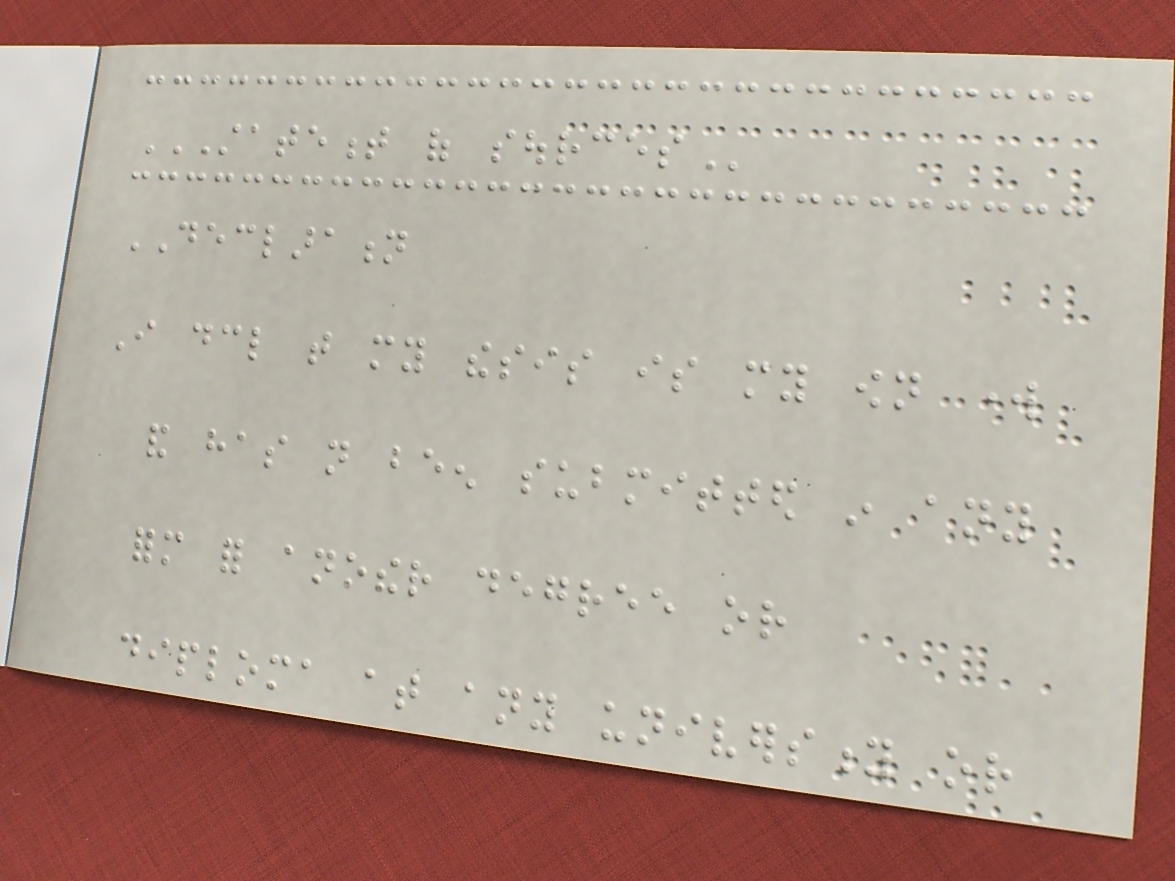STATEMENT OF SOURCES
DECLARATION
I declare that my thesis is my own work
and has not been submitted in any
form for another degree or
diploma at any university or
